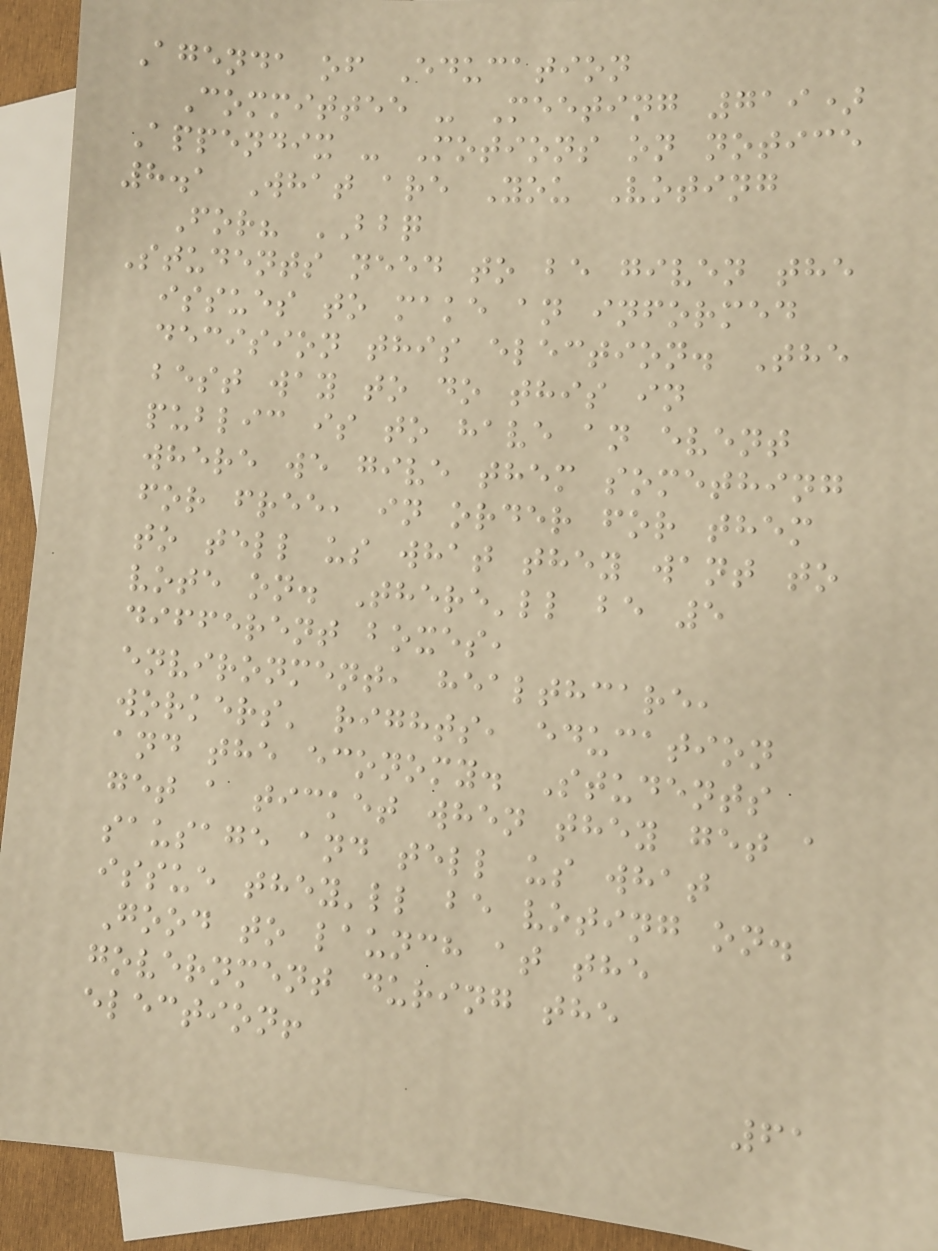Agenda of Education
Committee - Meeting 719)
Appendix - Motions on notice
8.1 What are You Voting
For? BBQ
Students need to be given the
issues to make an informed
decision this election. The
best way to do this in
public is to have an event
where we give them something
for free, in order for them
to tell us what they want to
vote on. There'll be 5
different boxes,
environment, healthcare,
workers' rights, education
and the economy. Students
get a ticket when they get a
sausage and tell us what
issue they'll be voting on.
Good to launch at the
government during the
election!
61
